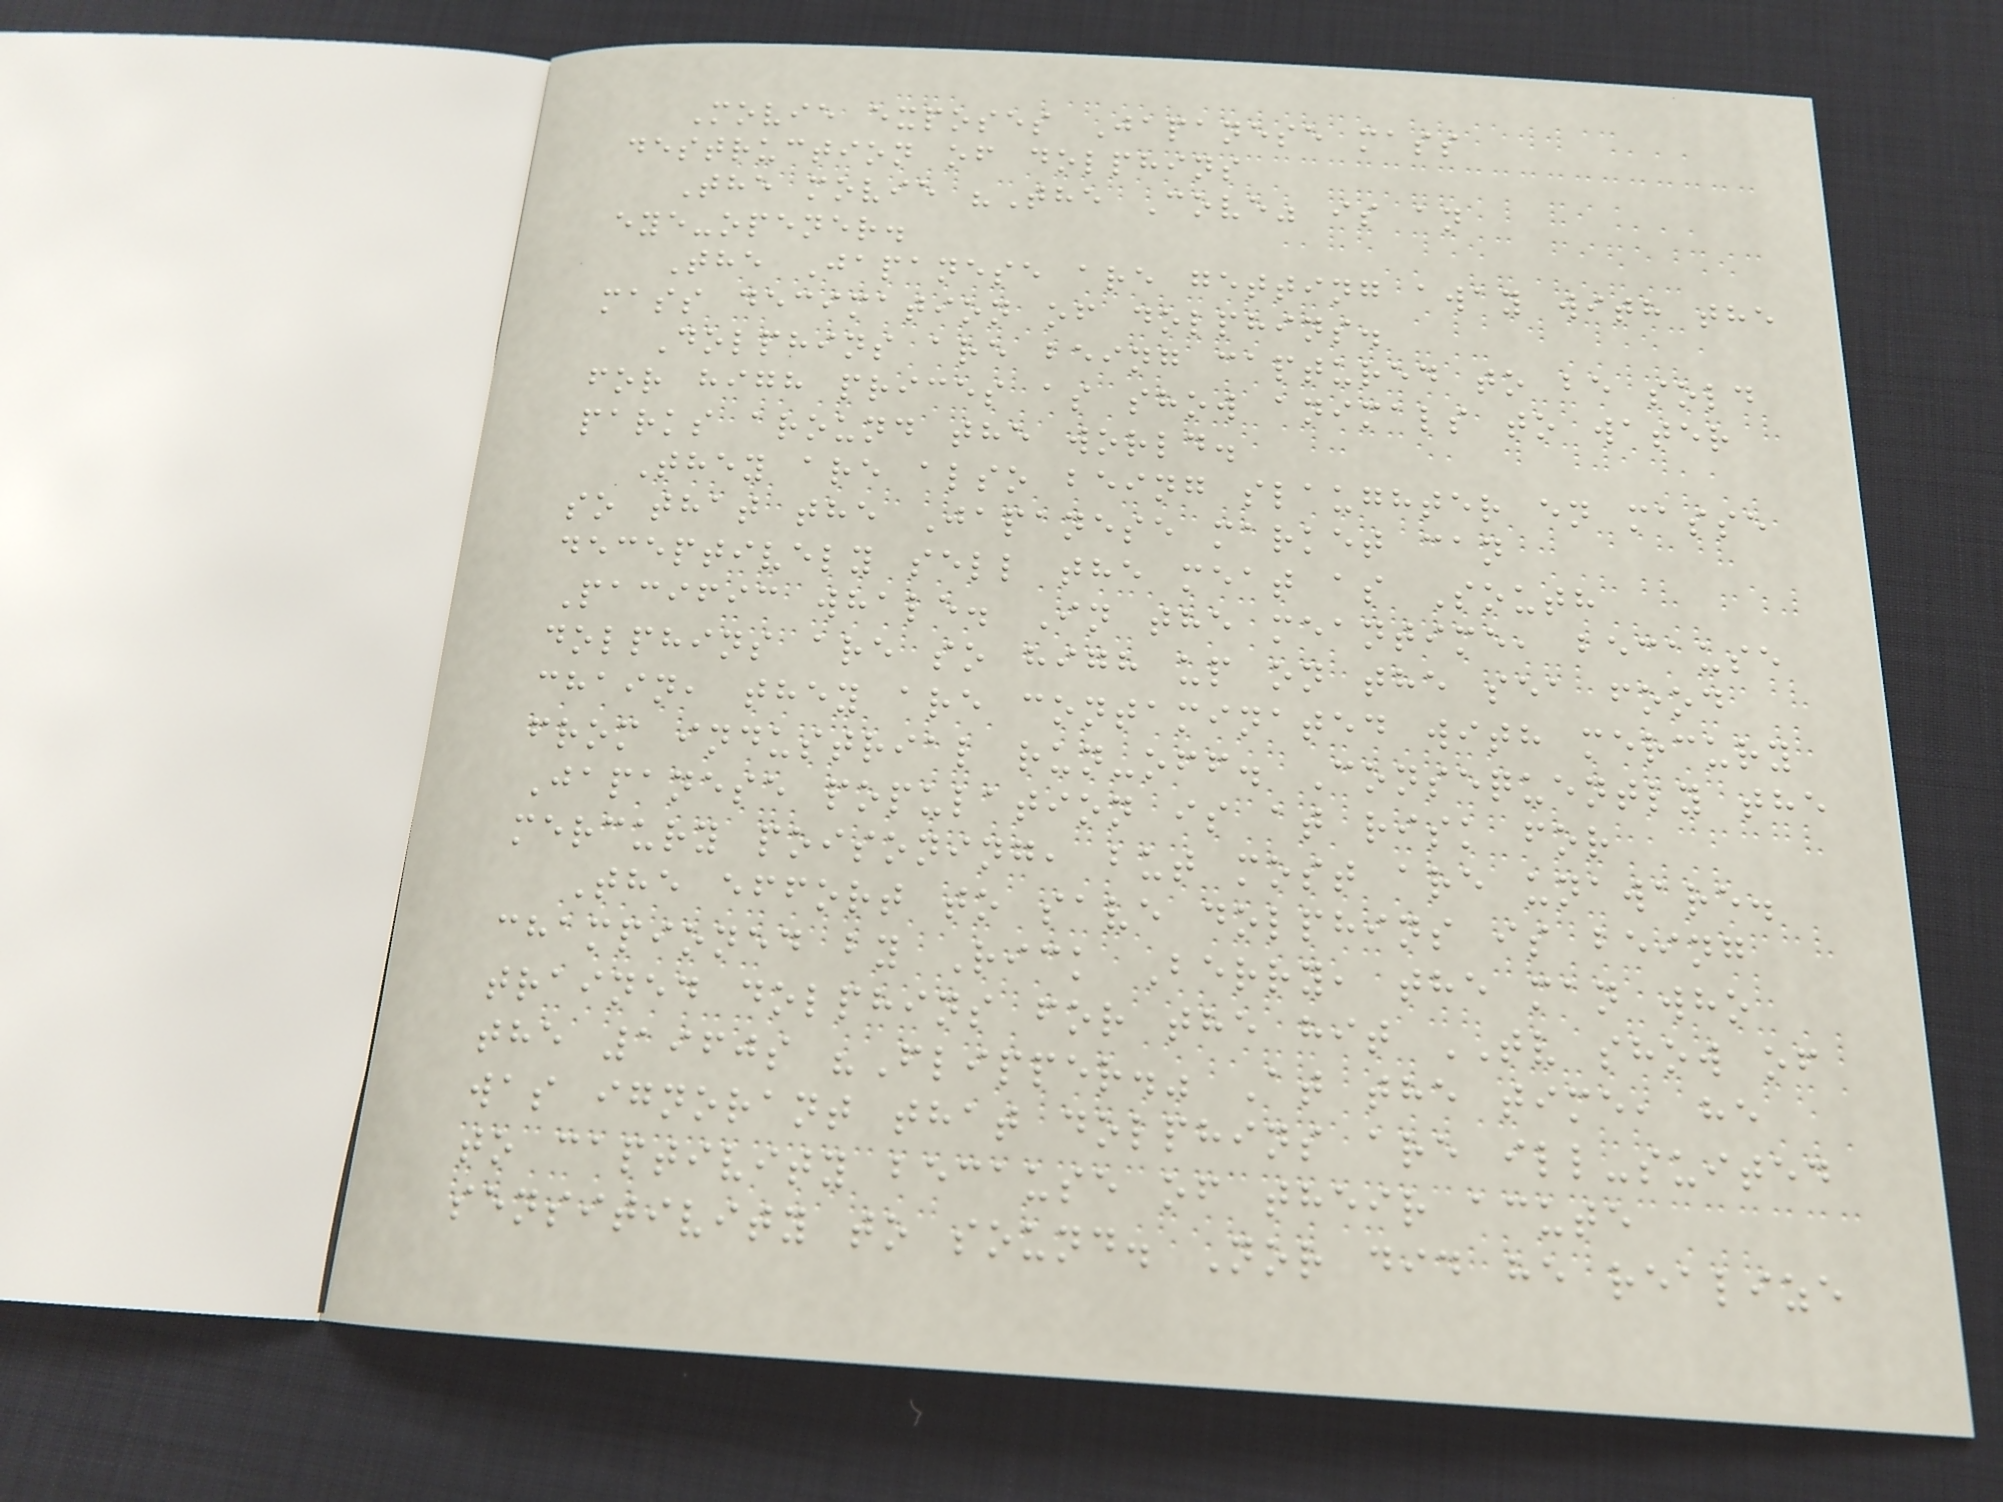Movie exposes Japanese mass
destruction of dolphins
The movie "The Cove" is an
eye-opener.
The Japanese are getting away with the
mass decimation of dolphins.
Dolphins are being captured to be sold
for high prices as show animals to water
parks around the world.
They are also being slaughter en masse
so that the Japanese market can
deceptively sell the meat as South
Pacific whale. In the meantime, because
dolphins are so high up on the sea food
chain, they are contaminated with mercury
from industrial run-off. Consequently the
Japanese population is at risk for
mercury poisoning, but most are unaware.
The effort to save dolphins is being
championed by Rick Berry, the man who
trained dolphins for the hit TV show of
the 1960s "Flipper." At the time, he
was ignorant that dolphins are ill-suited
to captivity because of their acute
sensitivity to sound. Nor did he realize
